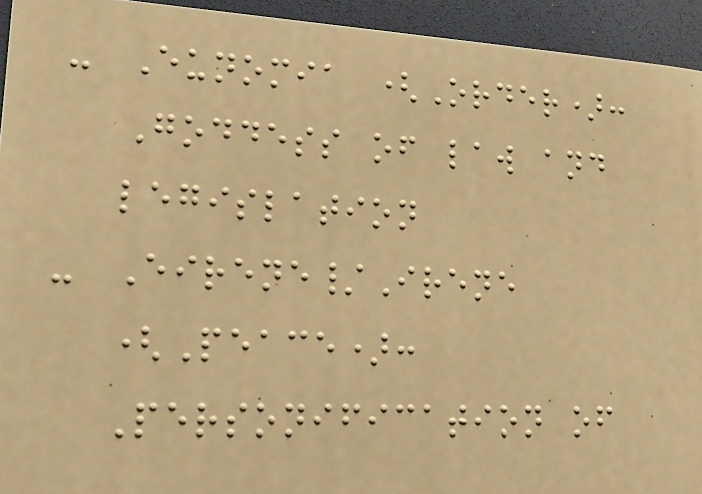- Eunomia (Order):
Goddess of law and
legislation
- Eirene/Irene
(Peace):
Personification of
